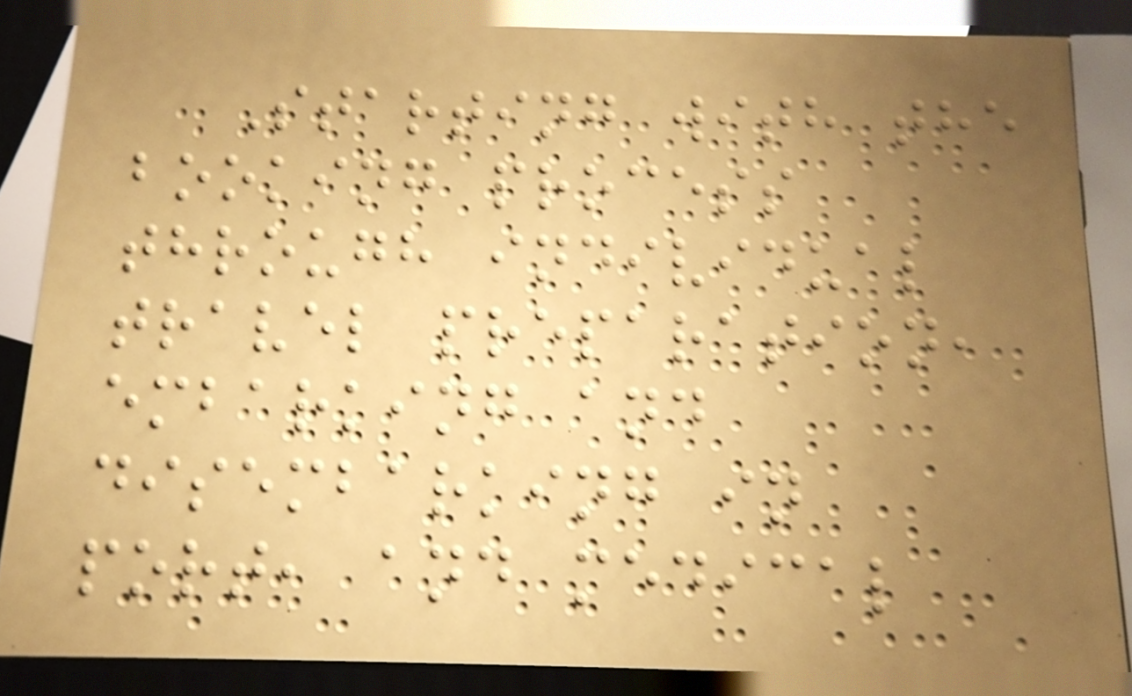Starting with the
booking process
through individual
travel preparation,
embarking and
disembarking in
port, and medical
